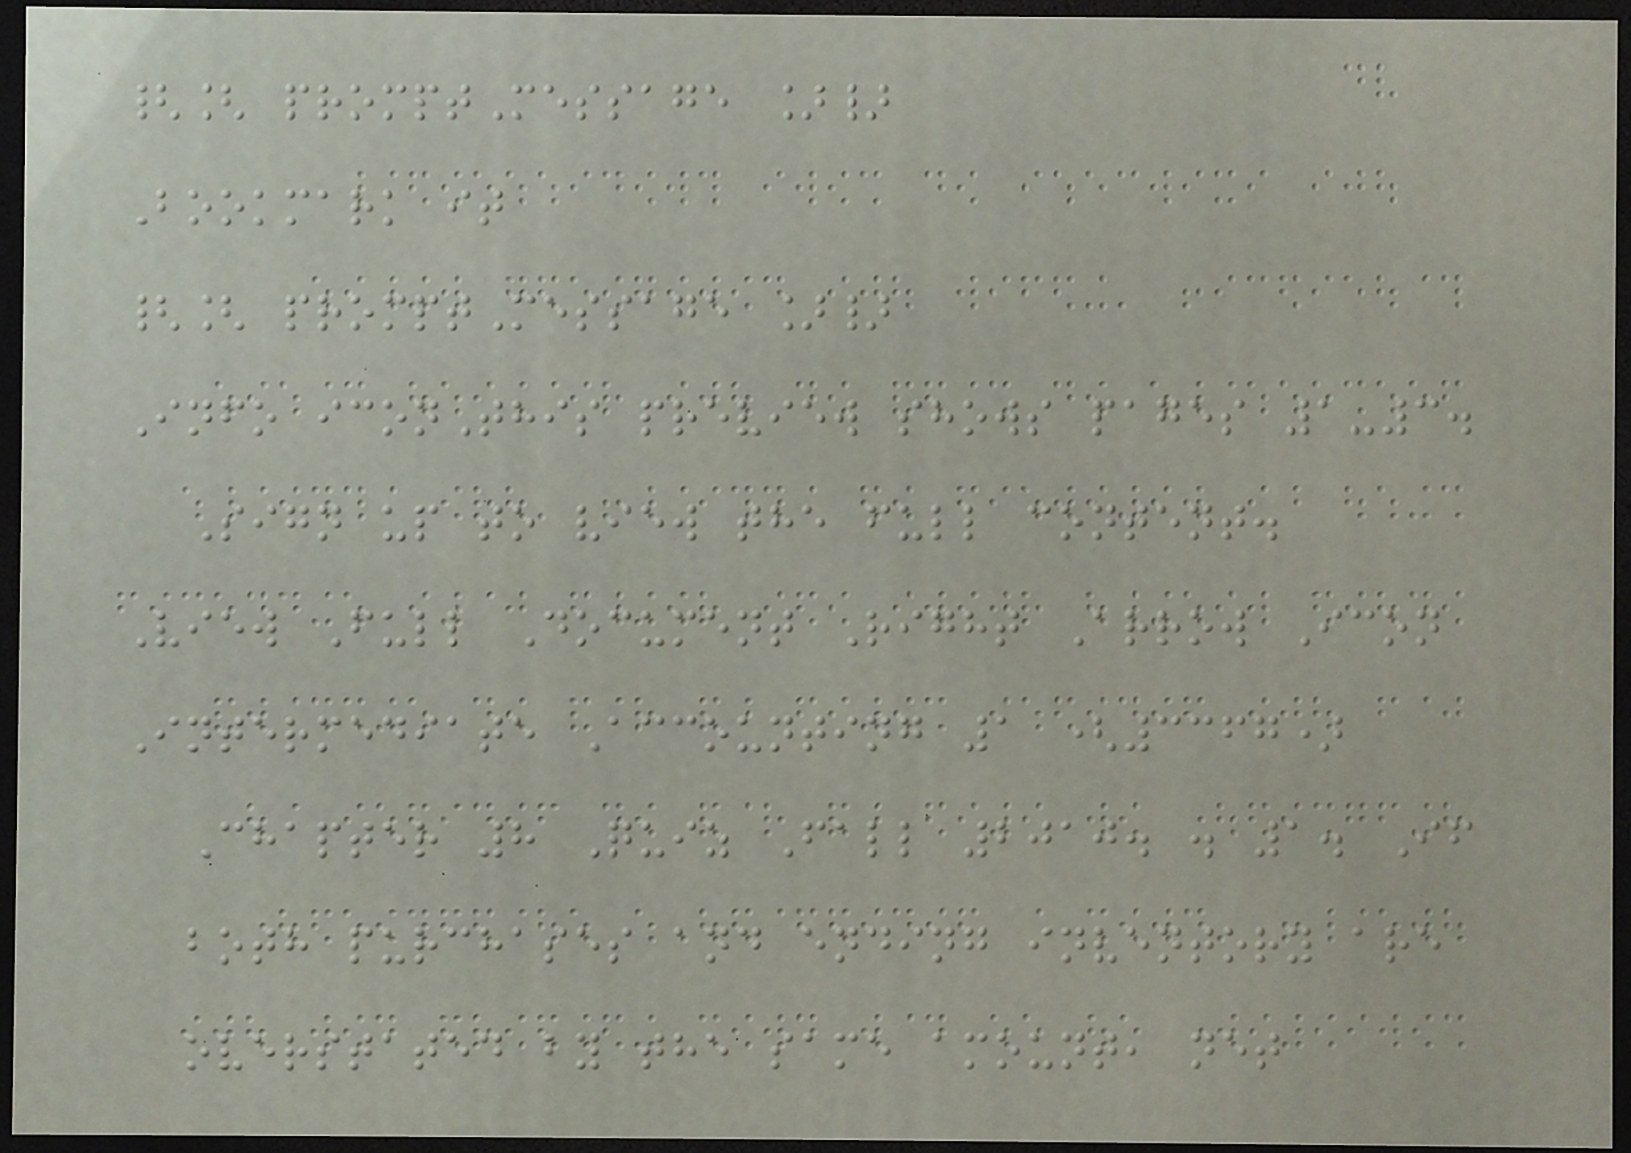{[ promptMessage ]}
Bookmark it
{[ promptMessage ]}
Info iconThis preview shows pages 1-3.
Sign up to view the full content.
View Full Document Right Arrow Icon
Intermediate Accounting 1 (3367)
Chapter 8 Quiz Fall 2010. . 1. If
both purchases and ending inventory are
overstated by the same amount, net
